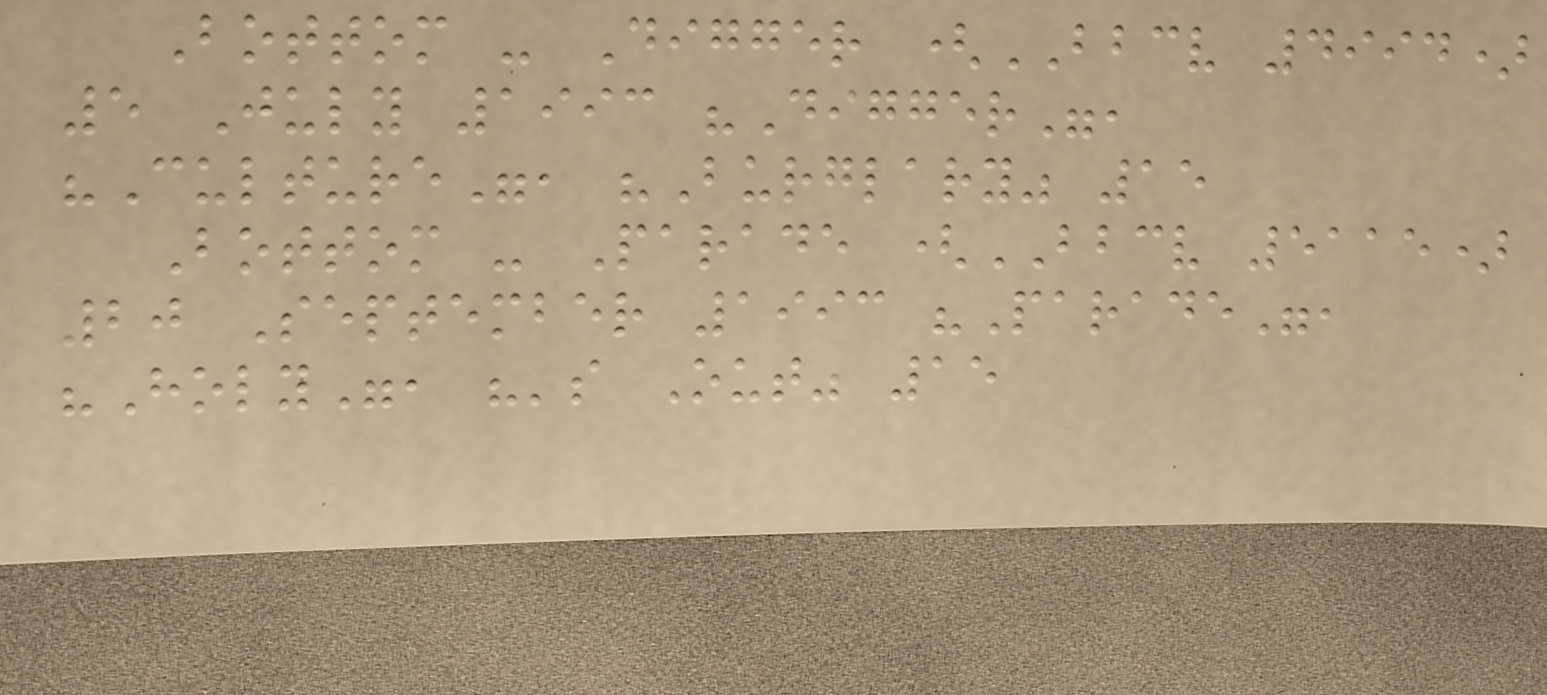Bottom - Digger (BBCV 4994)
5 July 1993 "Digger",
"Culture", "Burglary" 15
Bottom - Parade (BBCV 5115)
20 September 1993 "Parade",
"Holy", "'s Out" 15
